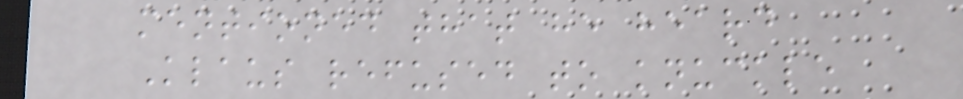mentioned that he heard
Klaus refused to knuckle
